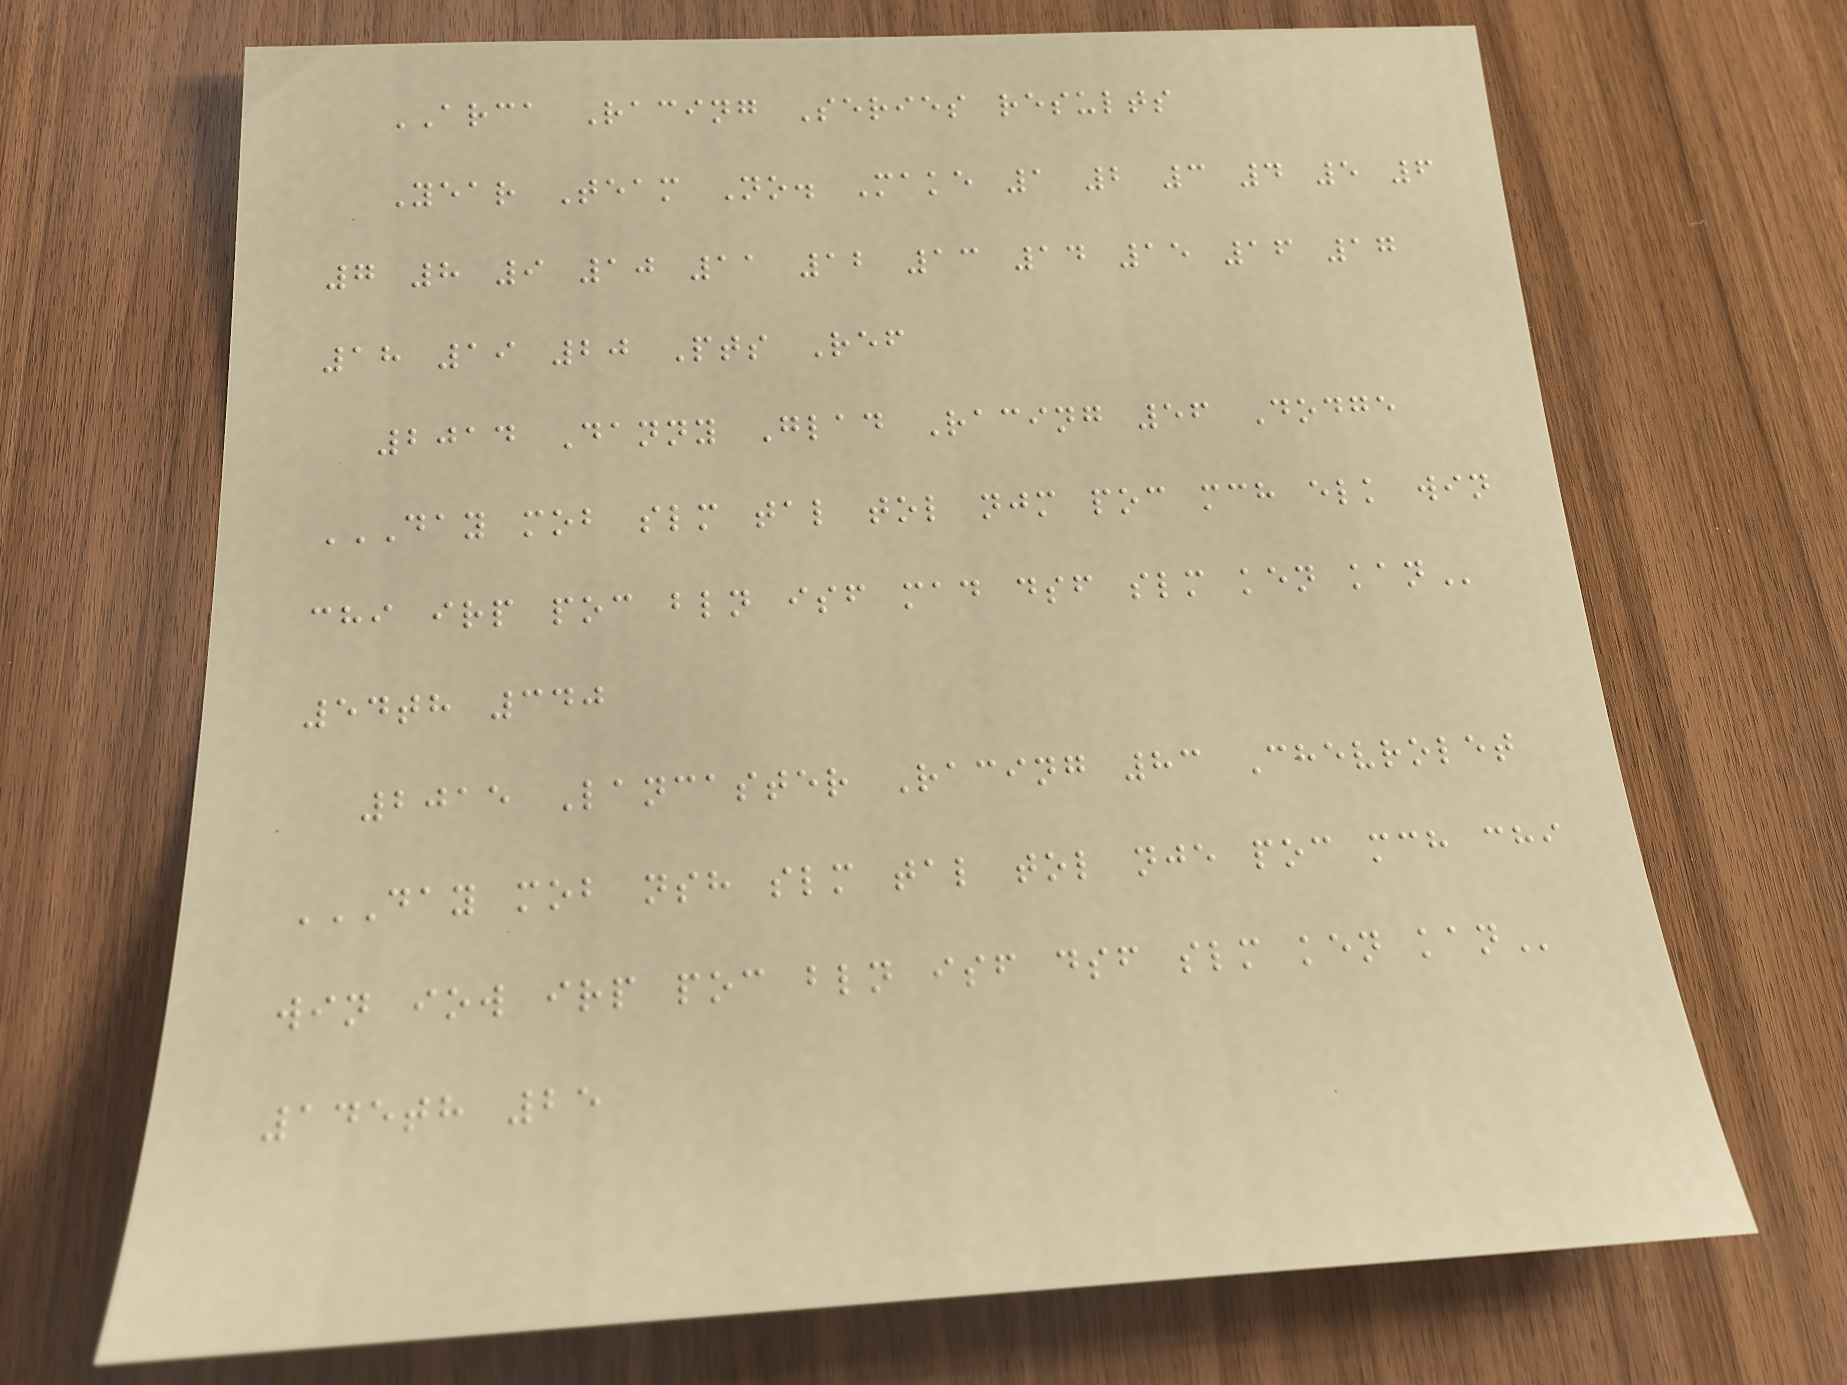ARCA Racing Series results
Year Team No. Make 1 2 3 4 5 6
7 8 9 10 11 12 13 14 15 16 17
18 19 20 Pts Ref
2014 Danny Glad Racing 56 Dodge
DAY MOB SLM TAL TOL NJM POC MCH ELK WIN
CHI IRP POC BLN ISF MAD DSF SLM KEN KAN
54th 340
2015 Lancaster Racing 83 Chevrolet
DAY MOB NSH SLM TAL TOL NJE POC MCH CHI
WIN IOW IRP POC BLN ISF DSF SLM KEN KAN
145th 25
